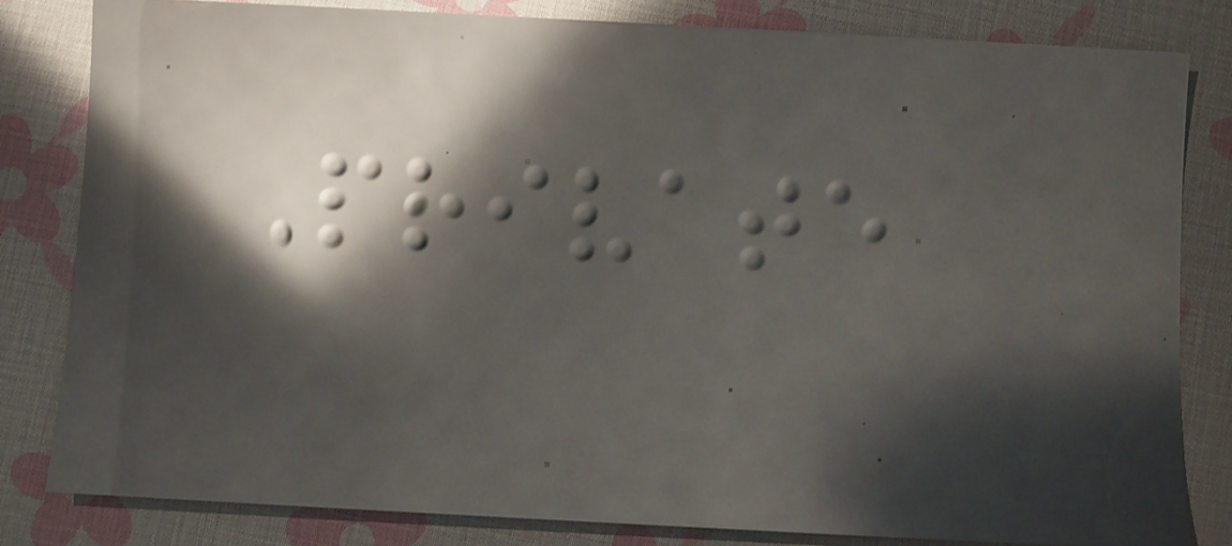Private
